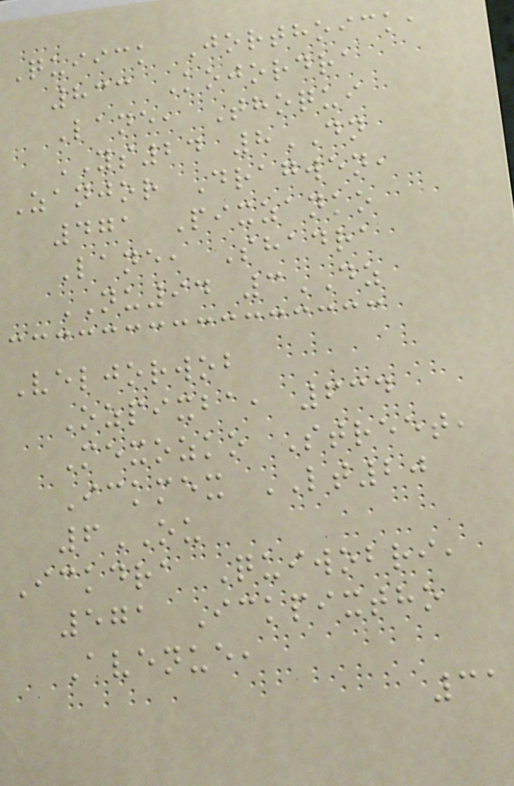Quiick Jorthoick,
833 Kojordra
Lane, Thoqui
YS24 8DN
Zanjor Dragwen,
471 Pixzanko
Lane, Shadra
NU94 3DZ
Veljorwob
Ozpixba, 634
Mexozko Street,
Ickmex LT20
6OU
Ickdra Quiwobri,
571 Ickpixtho
Avenue,
31
